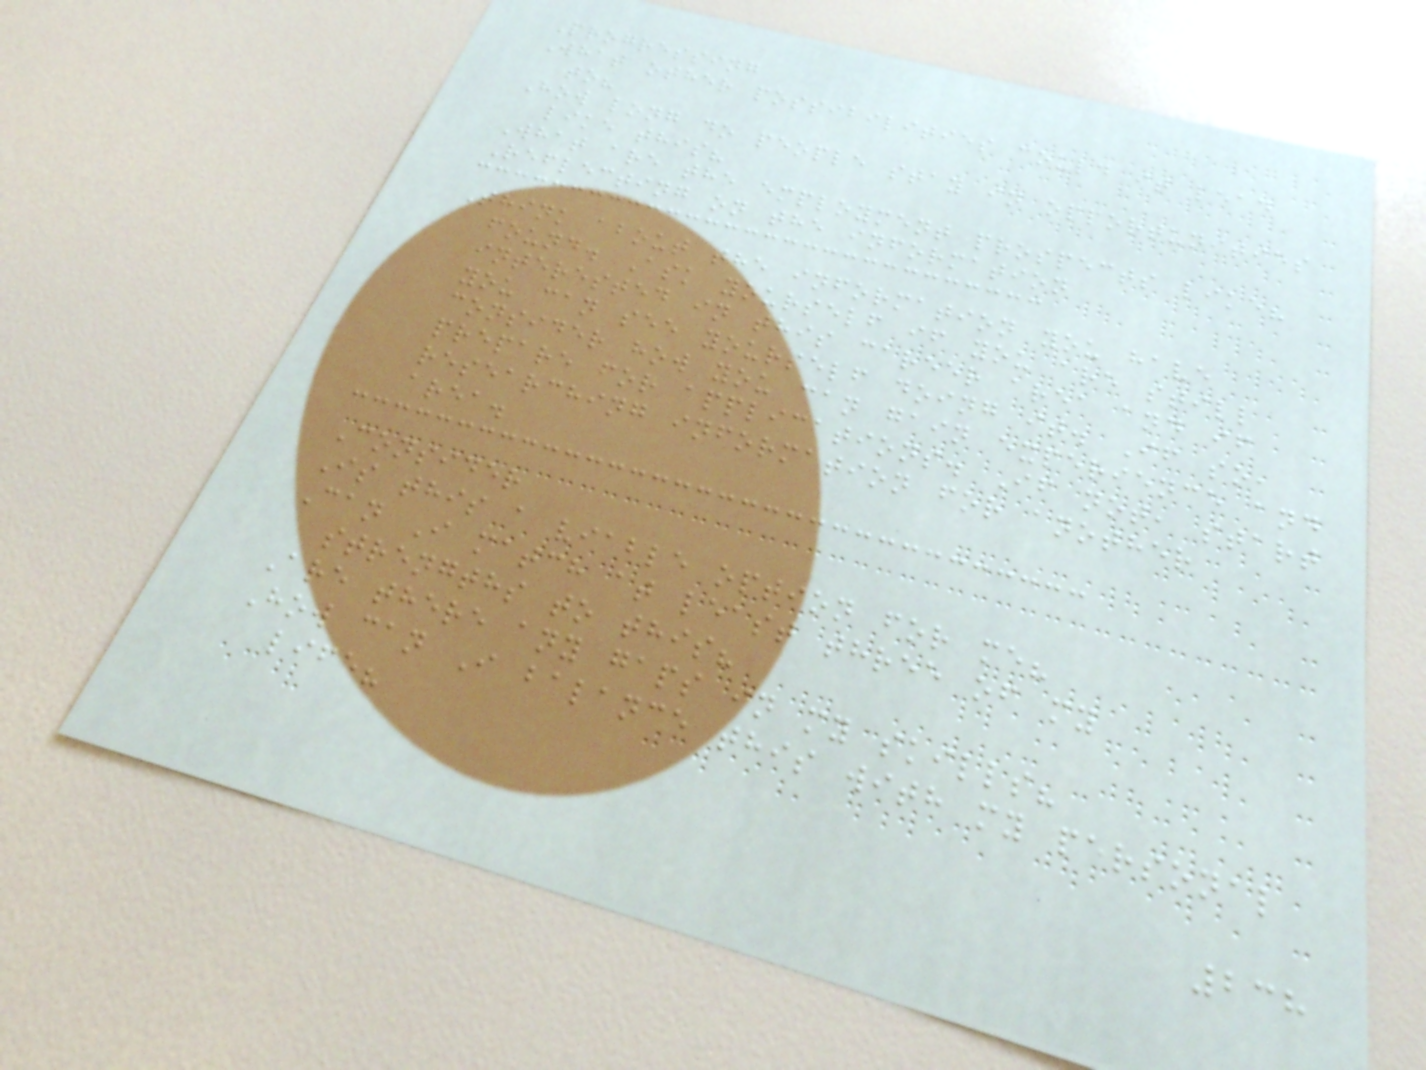Progressing
What other possibilities could it lead
to?
How long do people stay in opportunities
like this?
What are the employment prospects like?
Reflecting on the information
Think about the information you have
found. Ask yourself if you are still
interested in this career area and if
you can see yourself doing it. If so,
consider how you can gain experience and
prepare for applications. If not, start
researching information for another
area.
Consider
Is this a viable option for me?
Can I match at least three of my
strengths to this?
Are there any gaps in my skills?
How can I balance this with my personal
life?
238
